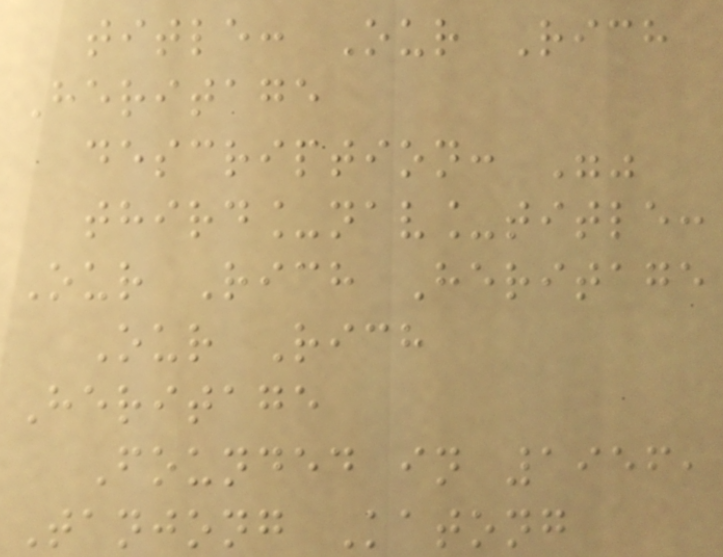title: Our Rich
Heritage
description: ""
third_nav_title:
Our Rich Heritage
Our Rich
Heritage
Founded in 1956,
Tanjong Katong
